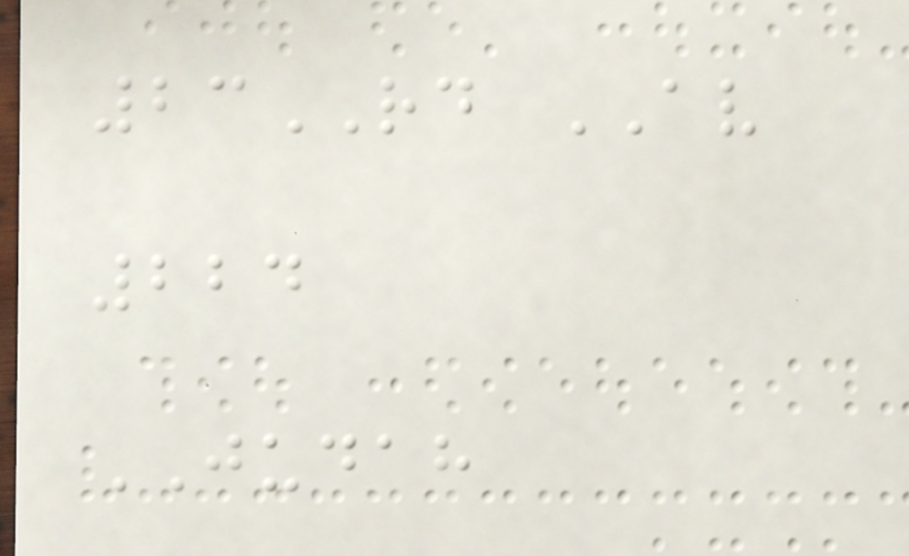23RD AV
224
JUDAH
